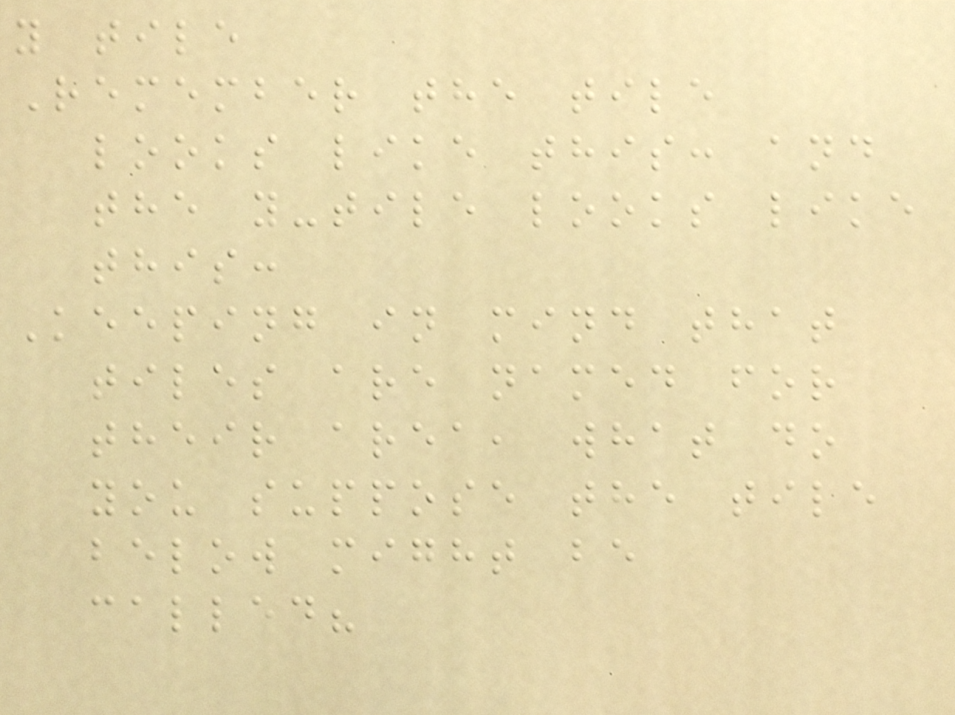y tile
Remember the tile
looks like this: and
the y-tile looks like
this:
Keeping in mind that
tiles are named for
their area, what do
you suppose the tile
below might be
called?
